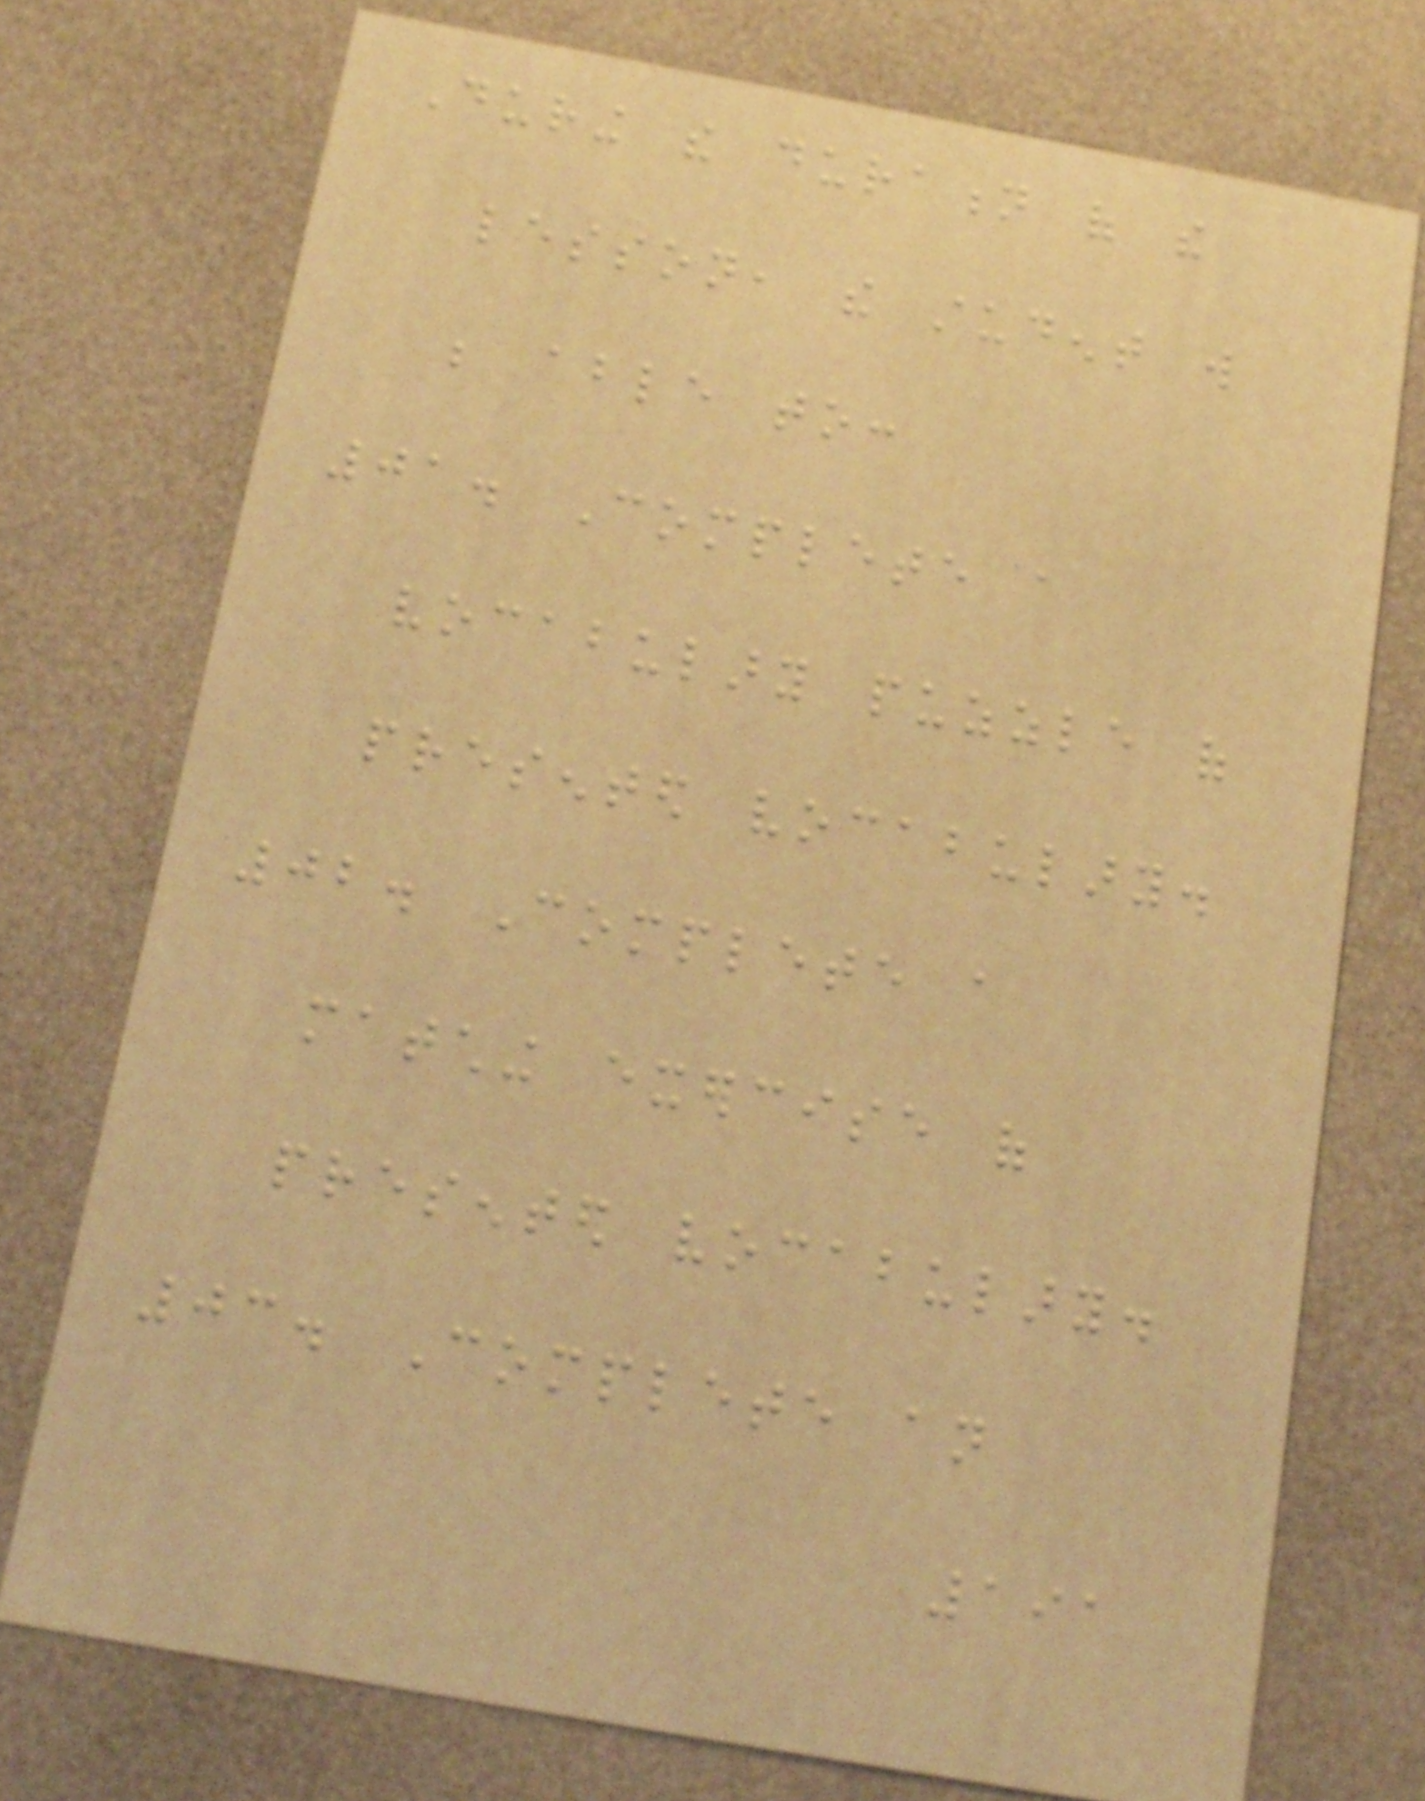During the duration of the
lesson, the student will
be able to:
01. Complete a
vocabulary puzzle of
presented vocabulary.
02. Complete a
matching exercise of
presented vocabulary.
03. Complete an
191
